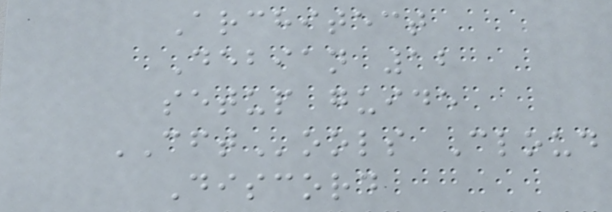Architect
Debian 12
setup guide
CFTools Cloud
Discord
